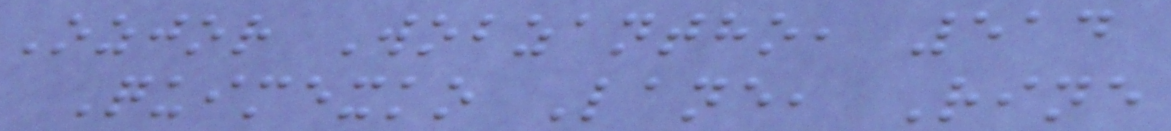Ozjor Wobzantho, 514
Quimexko Lane, Rine
